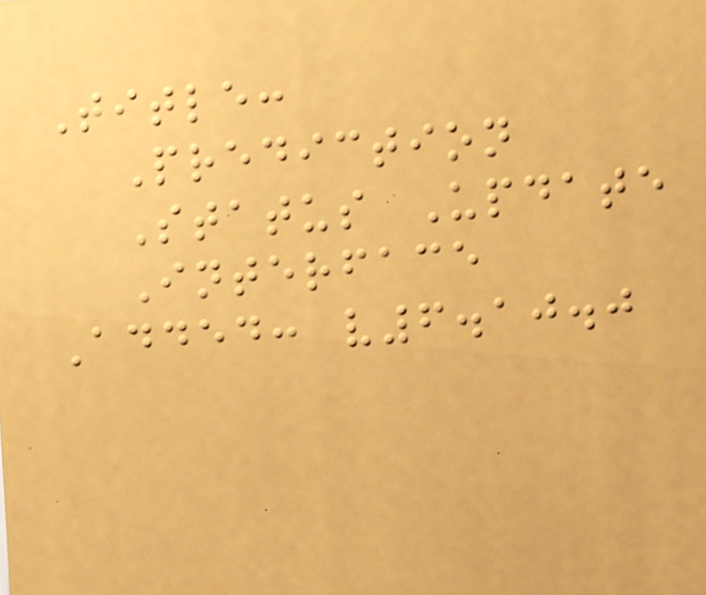Title:
Prediction
Status Update
Interface
Added: v6.10.0
